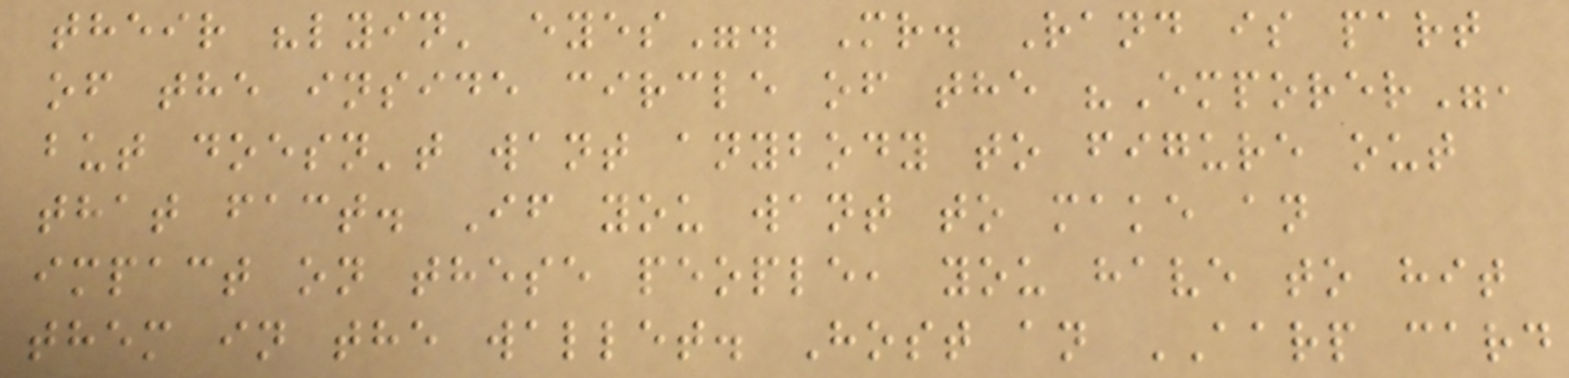their "lyin' eyes". Mr. Rand is part
of the inside circle of the "Emporer",
but doesn't want anybody to figure out
that fact. If you want to make an
impact on these people, you have to hit
them in the wallet. Host an AARP card
